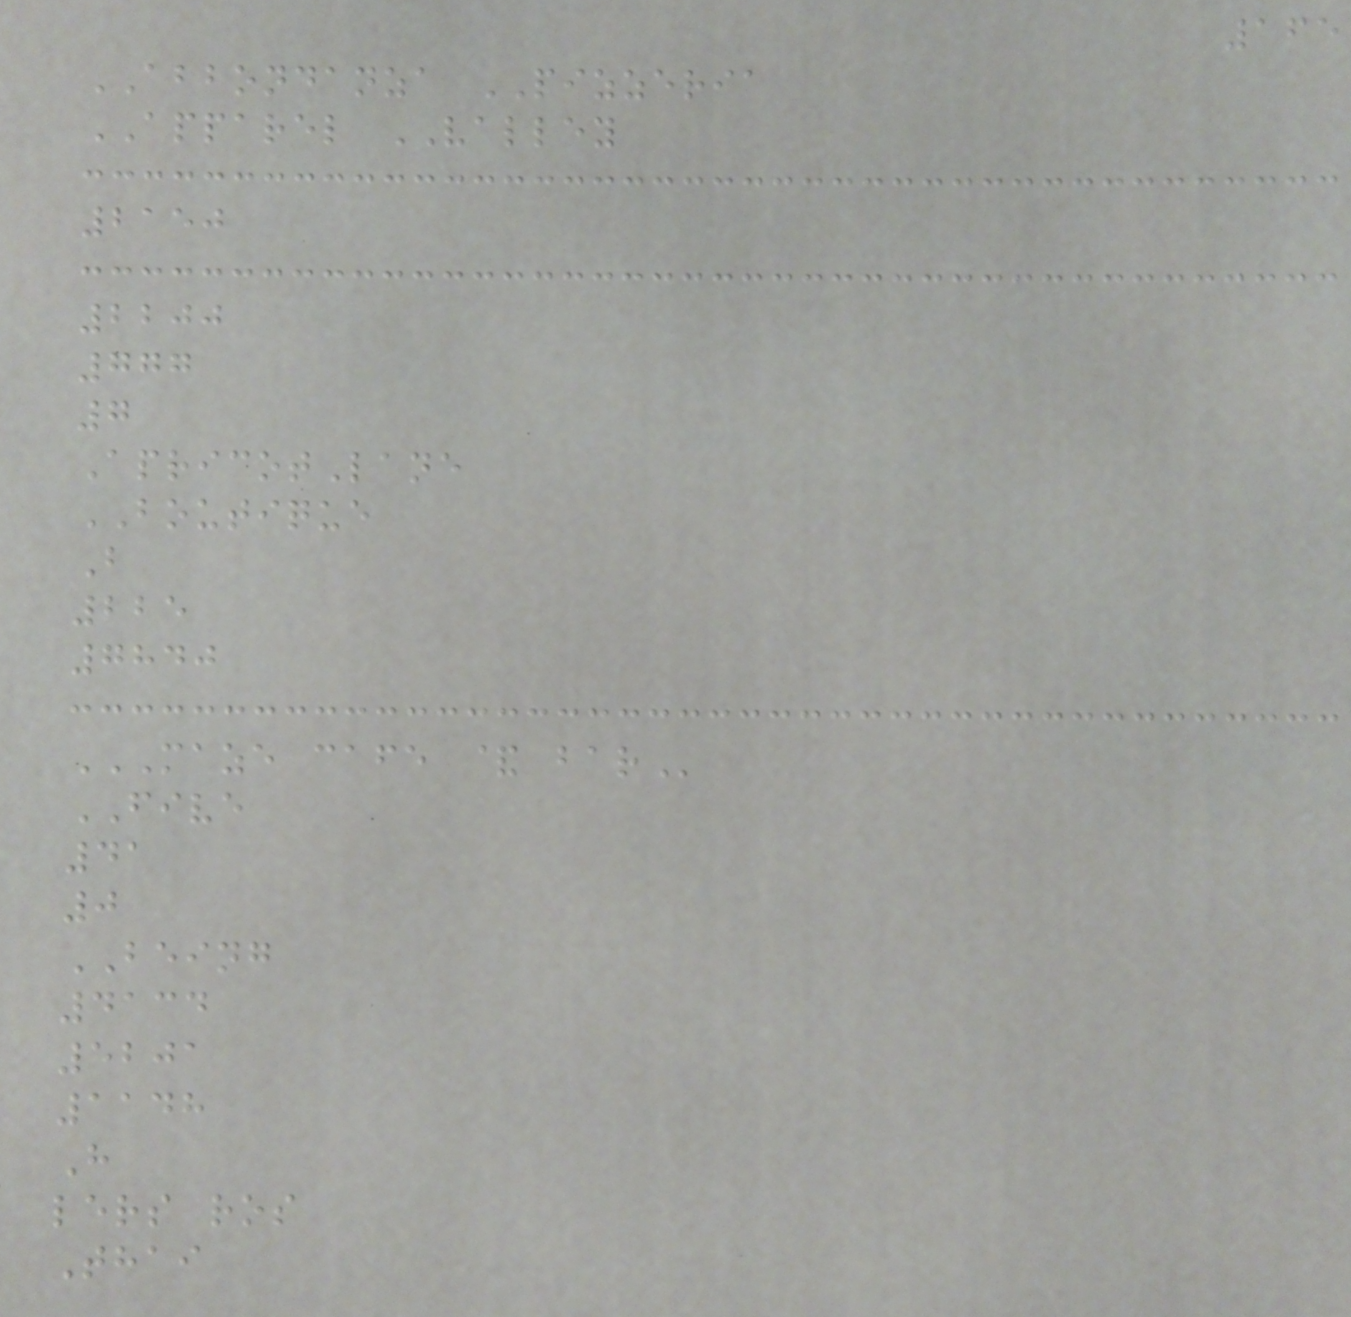165
ABBONDANZA PIZZERIA
APPAREL VALLEY
2150
2200
777
7
ApricotLane
BOUTIQUE
B
225
7840
MAZE CAFE & BAR
FIVE
41
0
BEING
4134
5201
1148
H
lers ros
Thai
